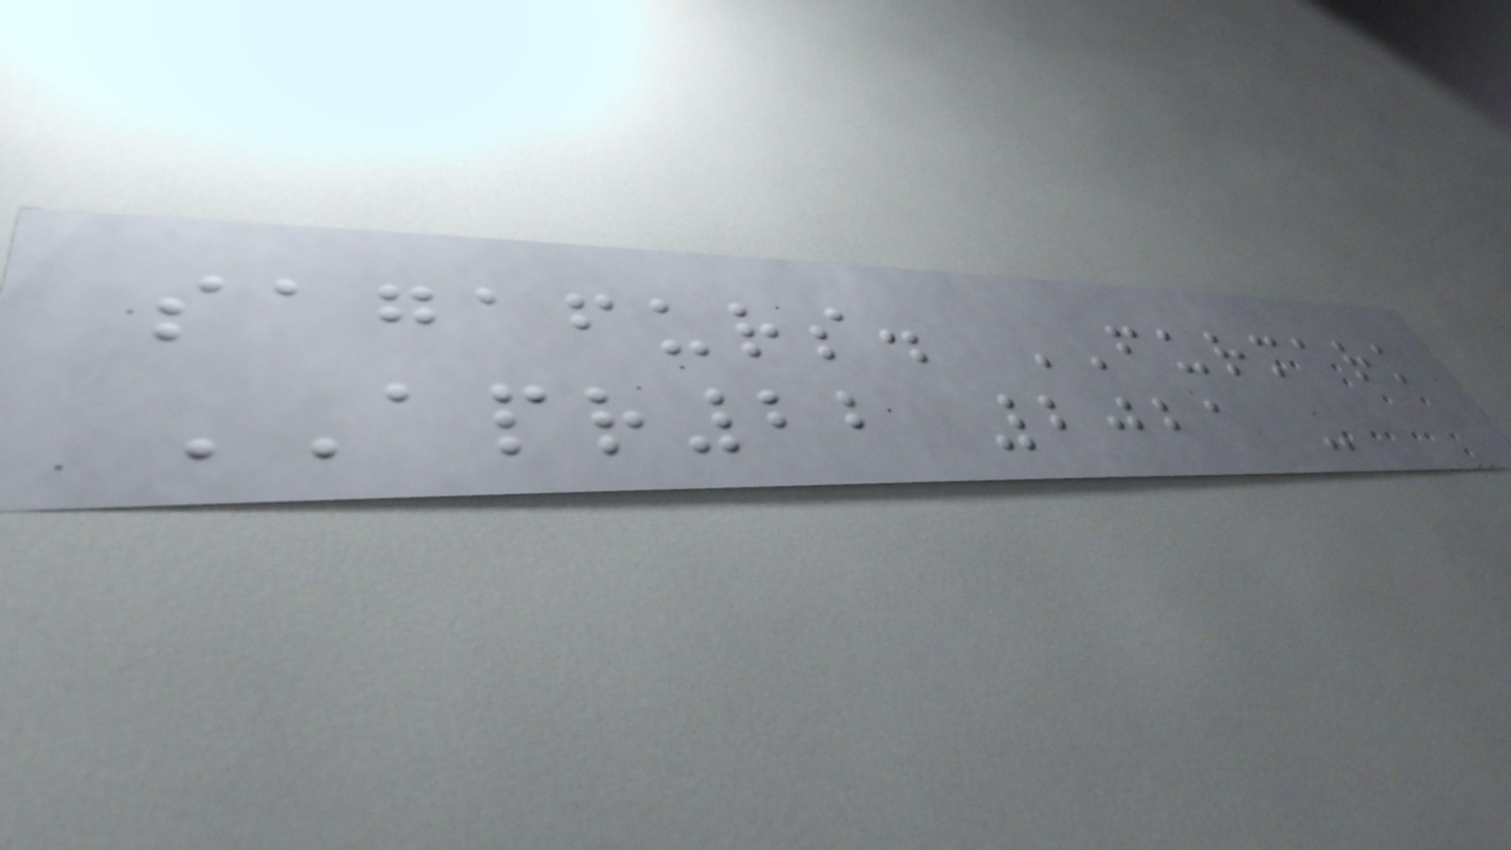sagafurs. FURMARK
APR22 2021 -
